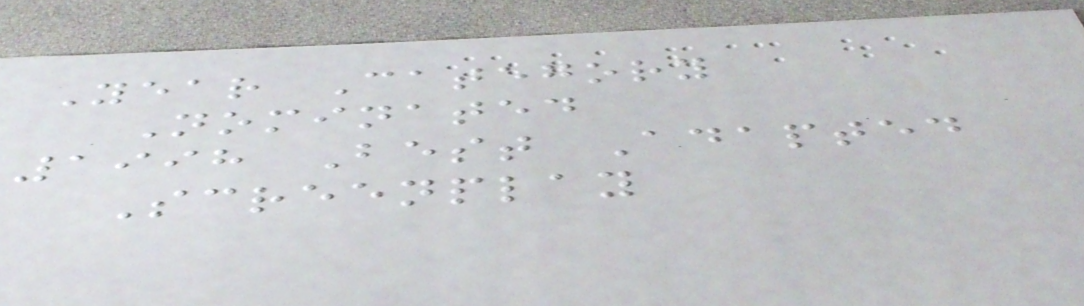Year Category
Nominated
1998 Best Adapted
Screenplay
